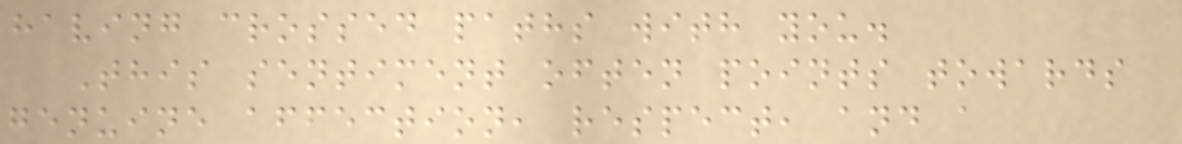having crossed paths with you.
This sentiment often points towards
genuine affection, respect, and a
